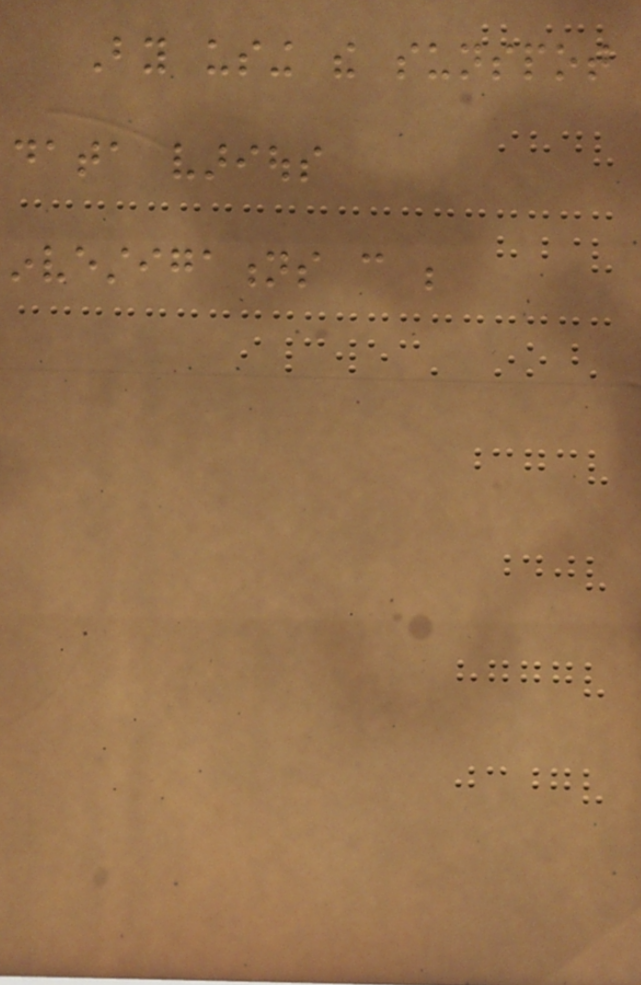By using the sunspot
data various
investigations can be
